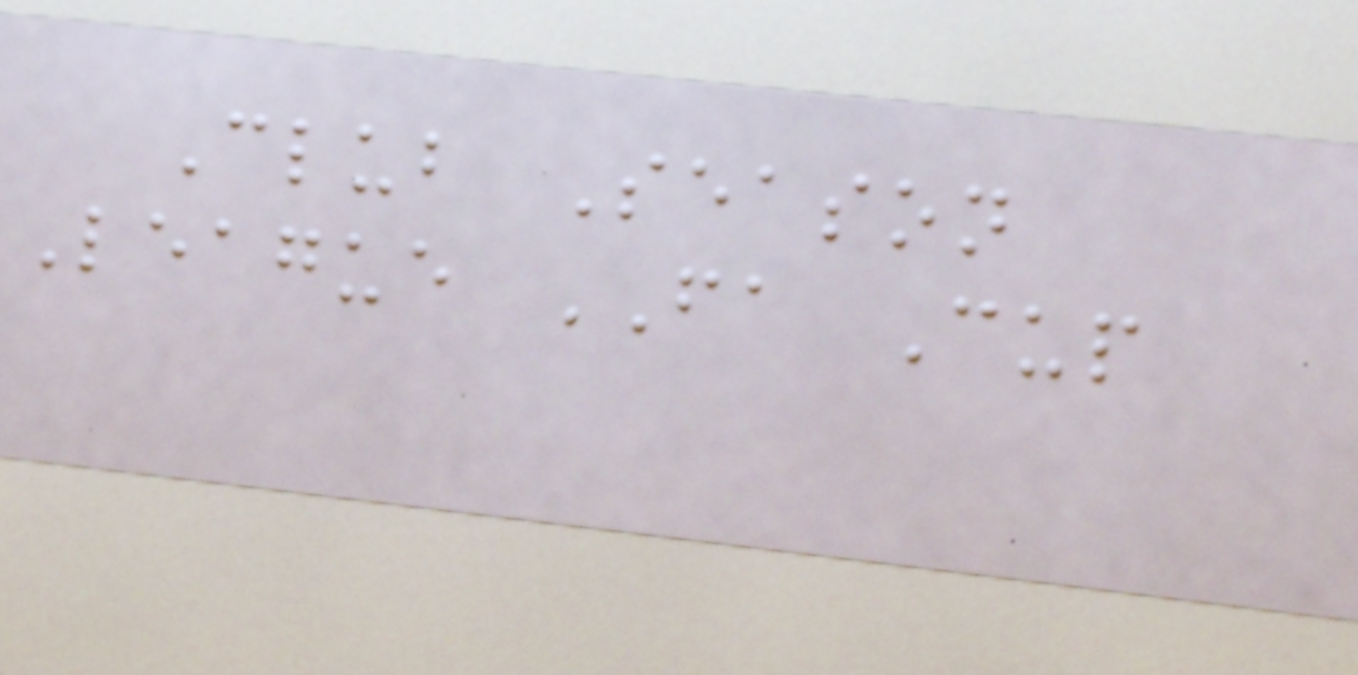Club Season
League FA Cup
